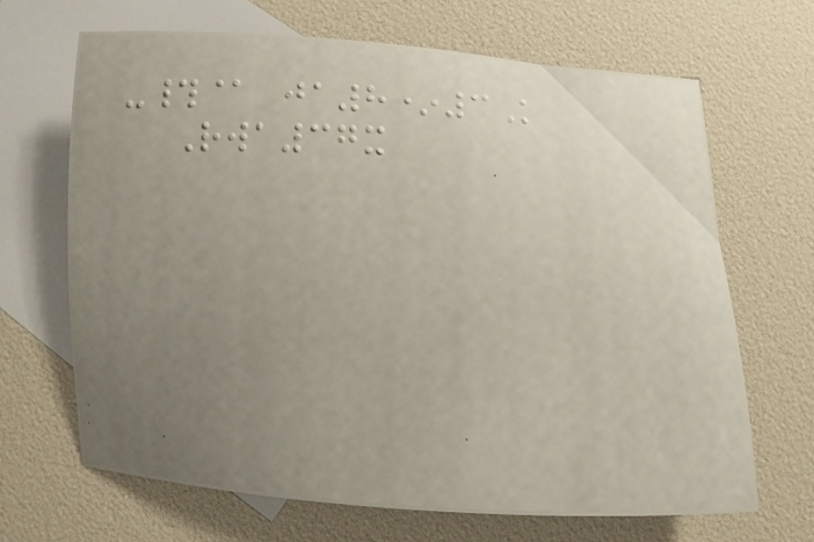-#@ ja8*3K
Rwa37x
